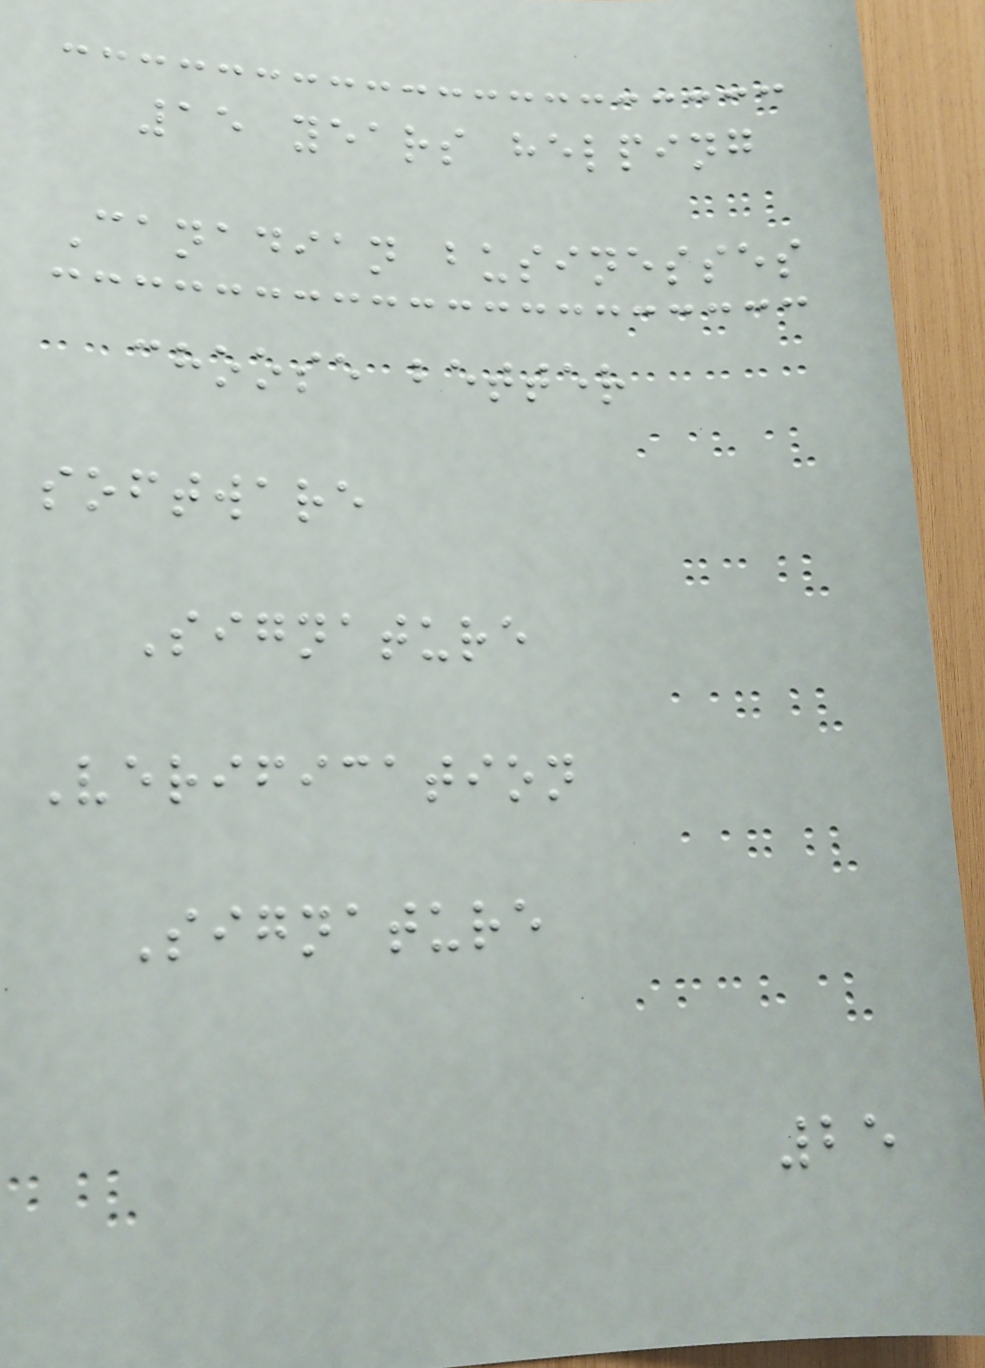15 years helping
Canadian businesses
choose better
software
Signature
Verification
Signature
25
